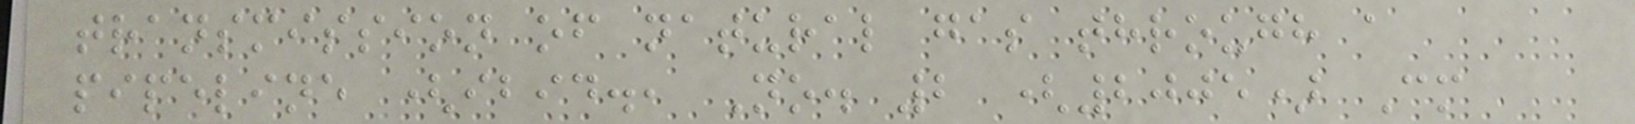transmission of natural gas through a
pipeline (ibid., No. 2 (2005) Cm
